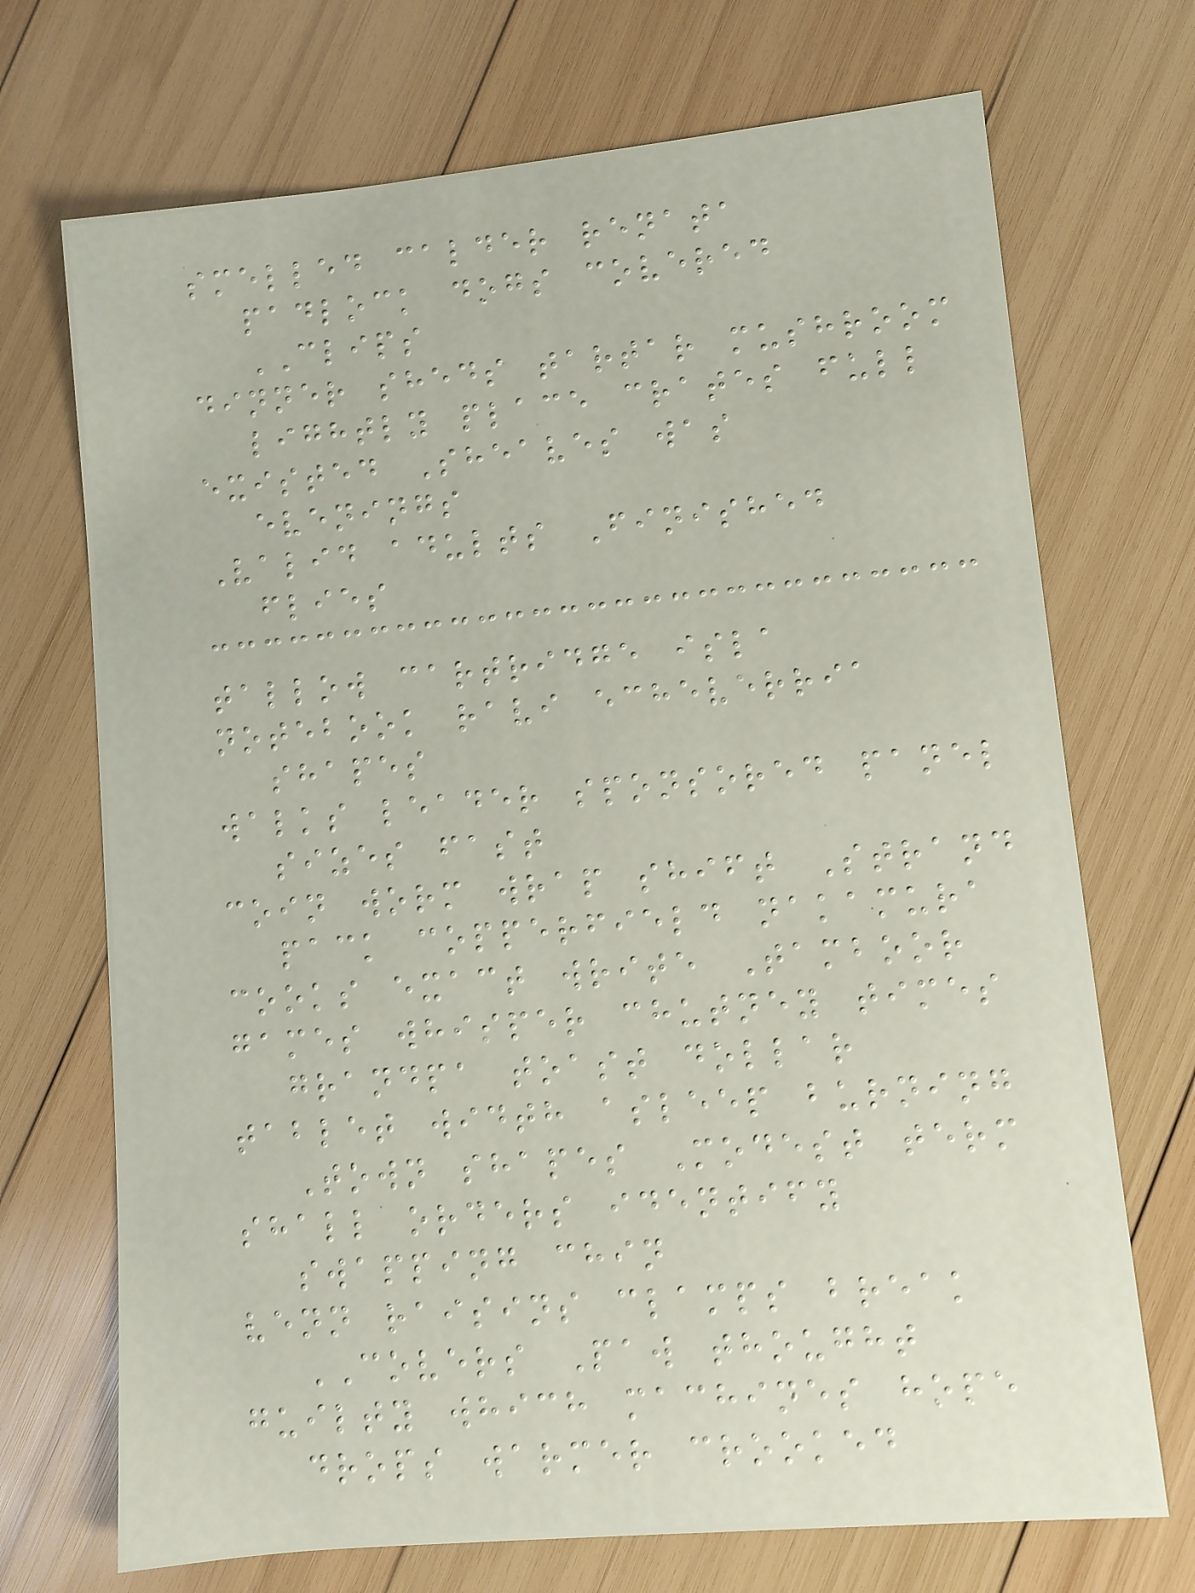smelled calder renata
padlock dogs covered
CLIPS
dinner sheds tartar mushroom
lightly place crates full
existed Sheaves was
evenings
Valid adults Finished
flies
tallow cartridge isla
notebook ravi echeverria
shapes
walks leader sponsored panel
sizes fast
coin worm wrap shift Strand
pack copperfield nakamura
cooks exact write Tamboor
games whisper chutney times
grandpa toast dollar
tablet width asleep burning
Town shapes Modest term
shall orders identify
swapping chin
venn raisins clamps break
COVERS Paw thought
guilty which machines hope
drops warmer crooked
